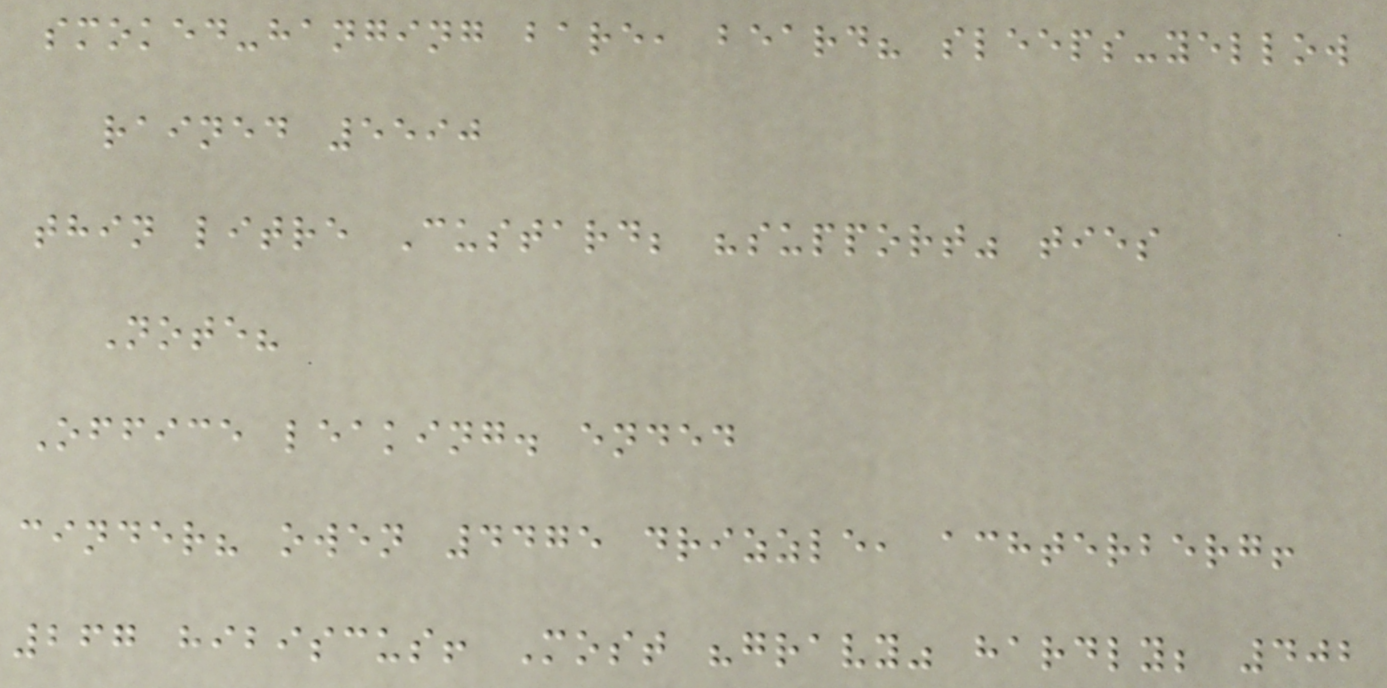smoked-hanging bare, beard? sleeps-yellow
rained 5590
thin litre Custard; "support" ties
Note?
Office leaking. ended
cinder? owen 4475 drizzle, achterberg!
267 hibiscus! Most "gravy" hardly; 402
